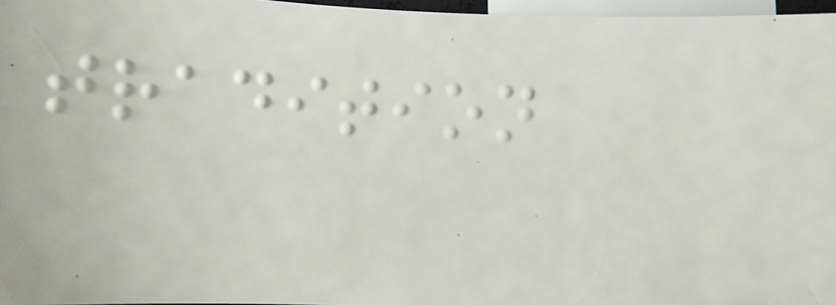tradition
